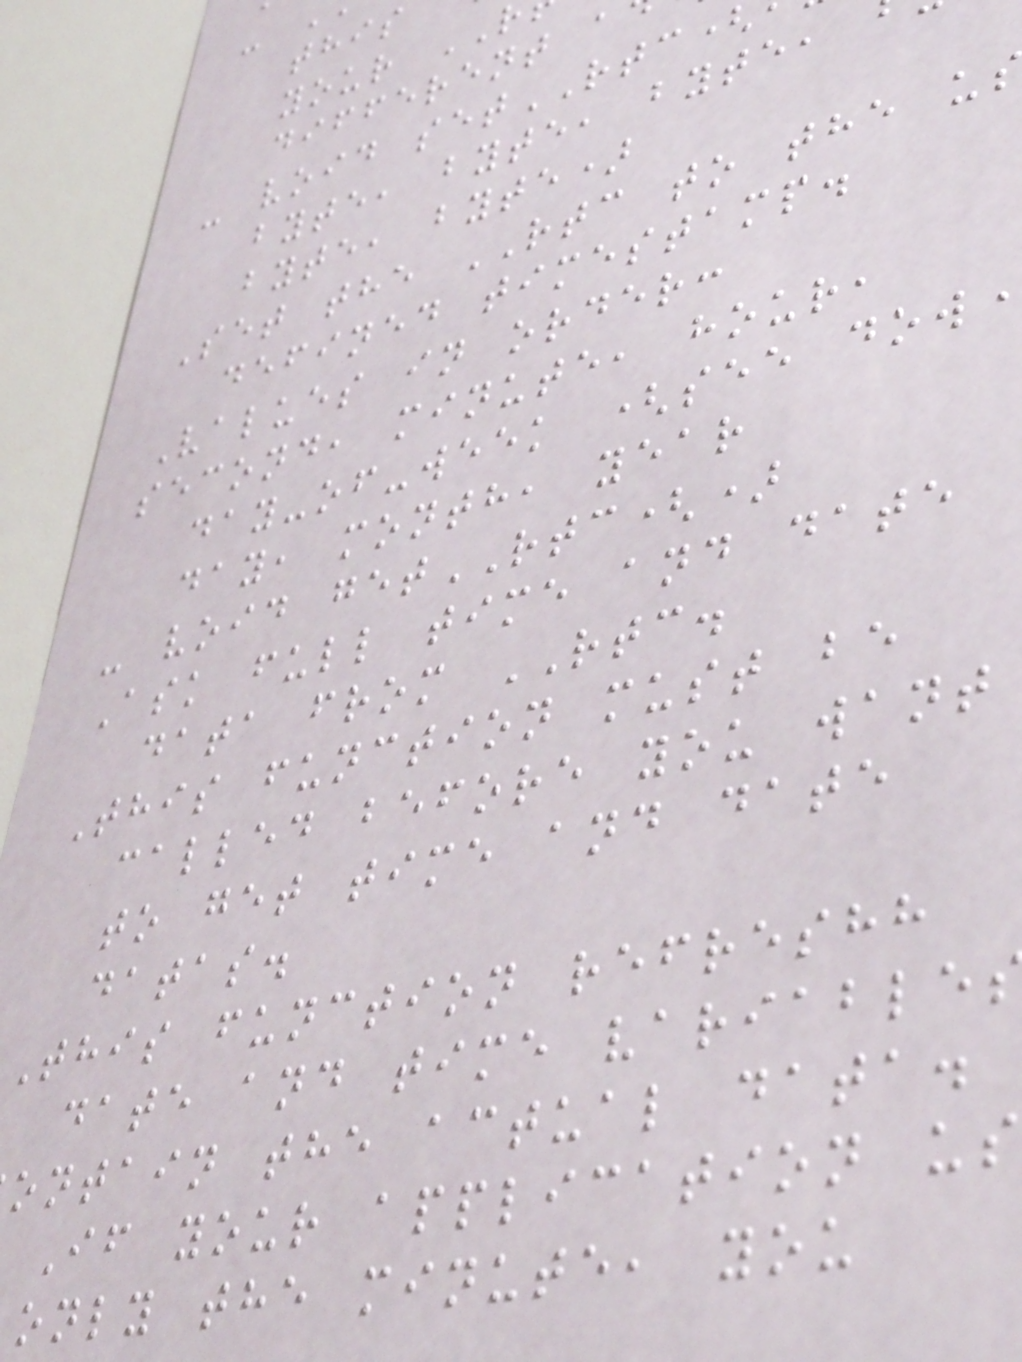your
different a
- void setRTC
byte, byte, byte,
byte, byte)
Set the RTC to the u
defined timestamp.
Values in order:
second, minute, hour,
day-of-week (see dow
day, month, year
- void getRTC()
Ask full time and date
data from RTC.
This function must be
called before you want
to get time and date
datas.
This function refreshh
date and time variable
ontain the actual data.
If your application us
only the minute, you
